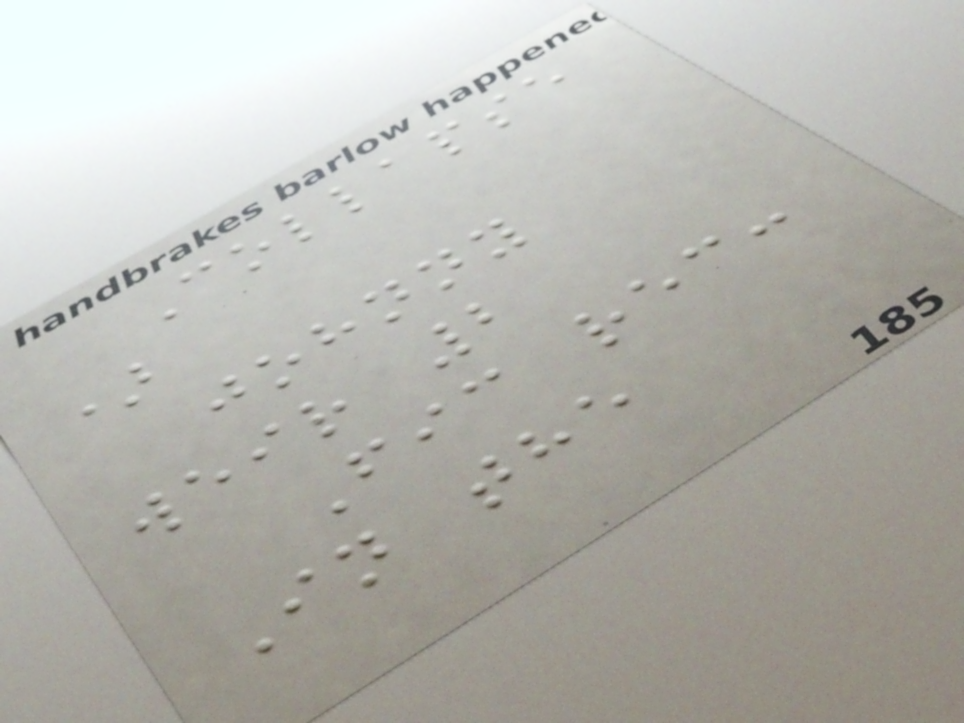Collapse
)
johnny
weir 2
Fic rec:
In the
